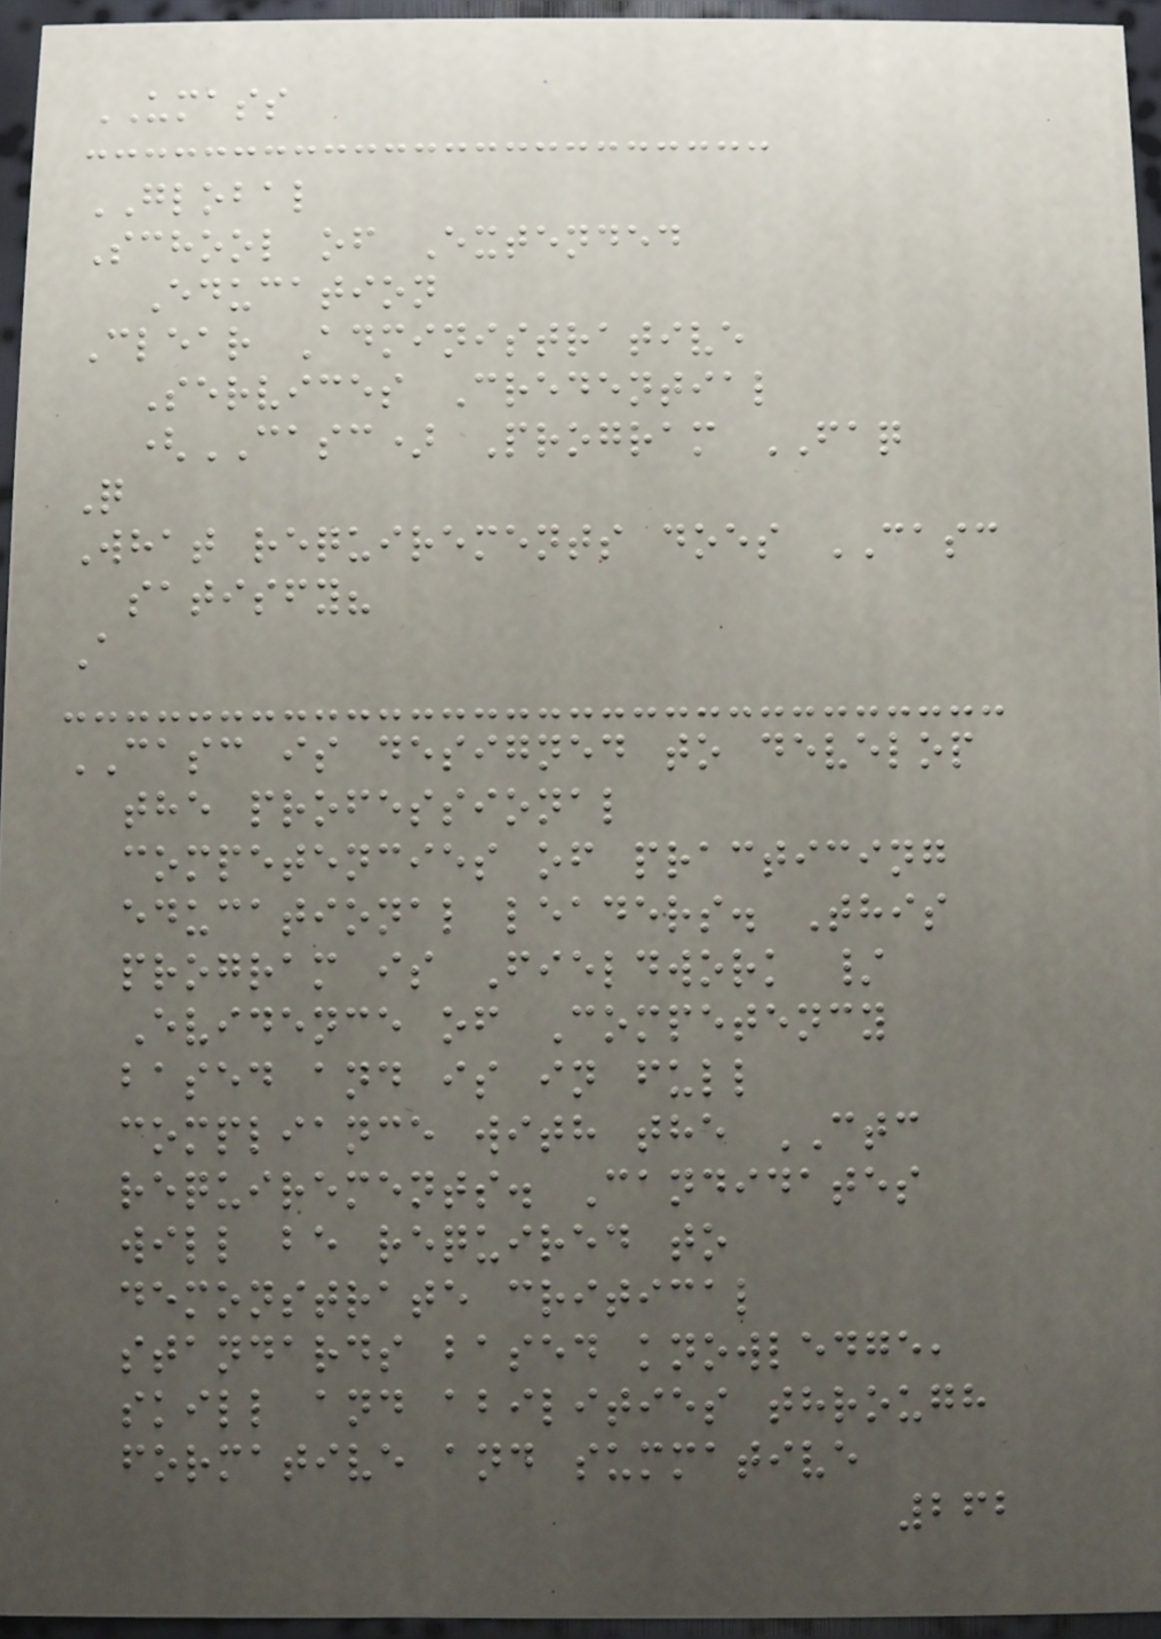UMASS
GLOBAL
School of Extended
Education
Clear Administrative
Services Credential
(CASC) Program FAQ
Q
What requirements does CASC
satisfy?
A
CASC is designed to develop
the professional
competencies of practicing
educational leaders. This
program is Fieldwork /
Evidence of Competency
based and is in full
compliance with the CTC
requirements. Candidates
will be required to
demonstrate critical
standards based knowledge,
skill and abilities through
formative and summative
262
